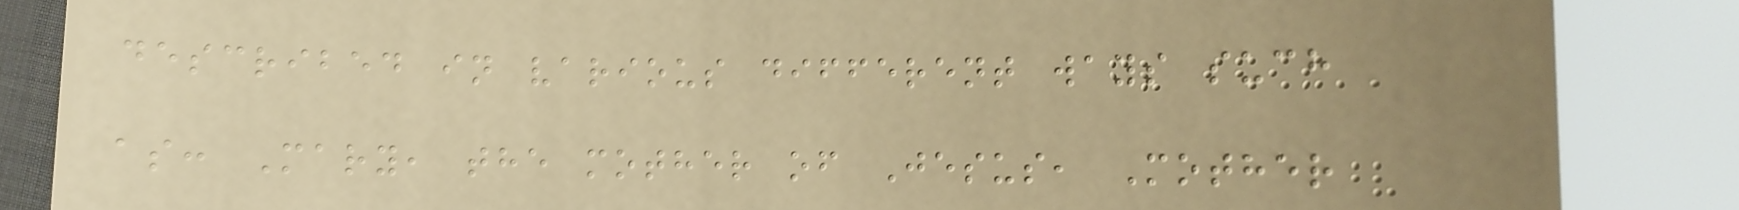described in various different ways such
as: Mary, the mother of Jesus, Mother
